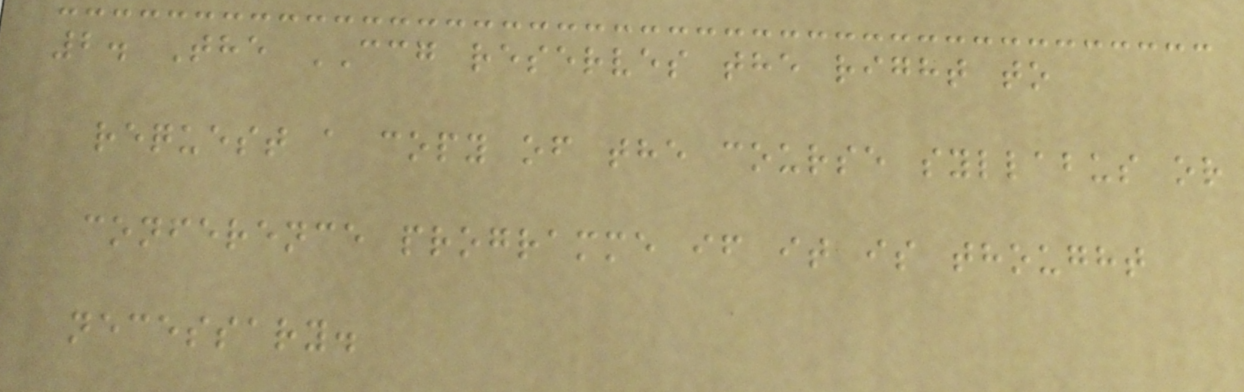2. The CCG reserves the right to
request a copy of the course syllabus or
conference programme if it is thought
necessary.
